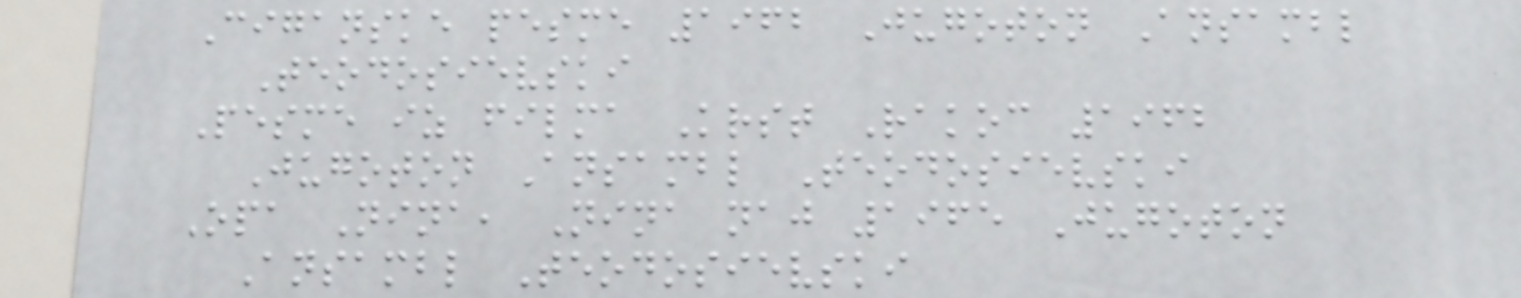Ciganske pesme 1962 Jugoton Ansambl
Teodosievski
Pesme iz filma Krst Rakoc 1962
Jugoton Ansambl Teodosievski
Opa Nina, Nina naj 1965 Jugoton
Ansambl Teodosievski
